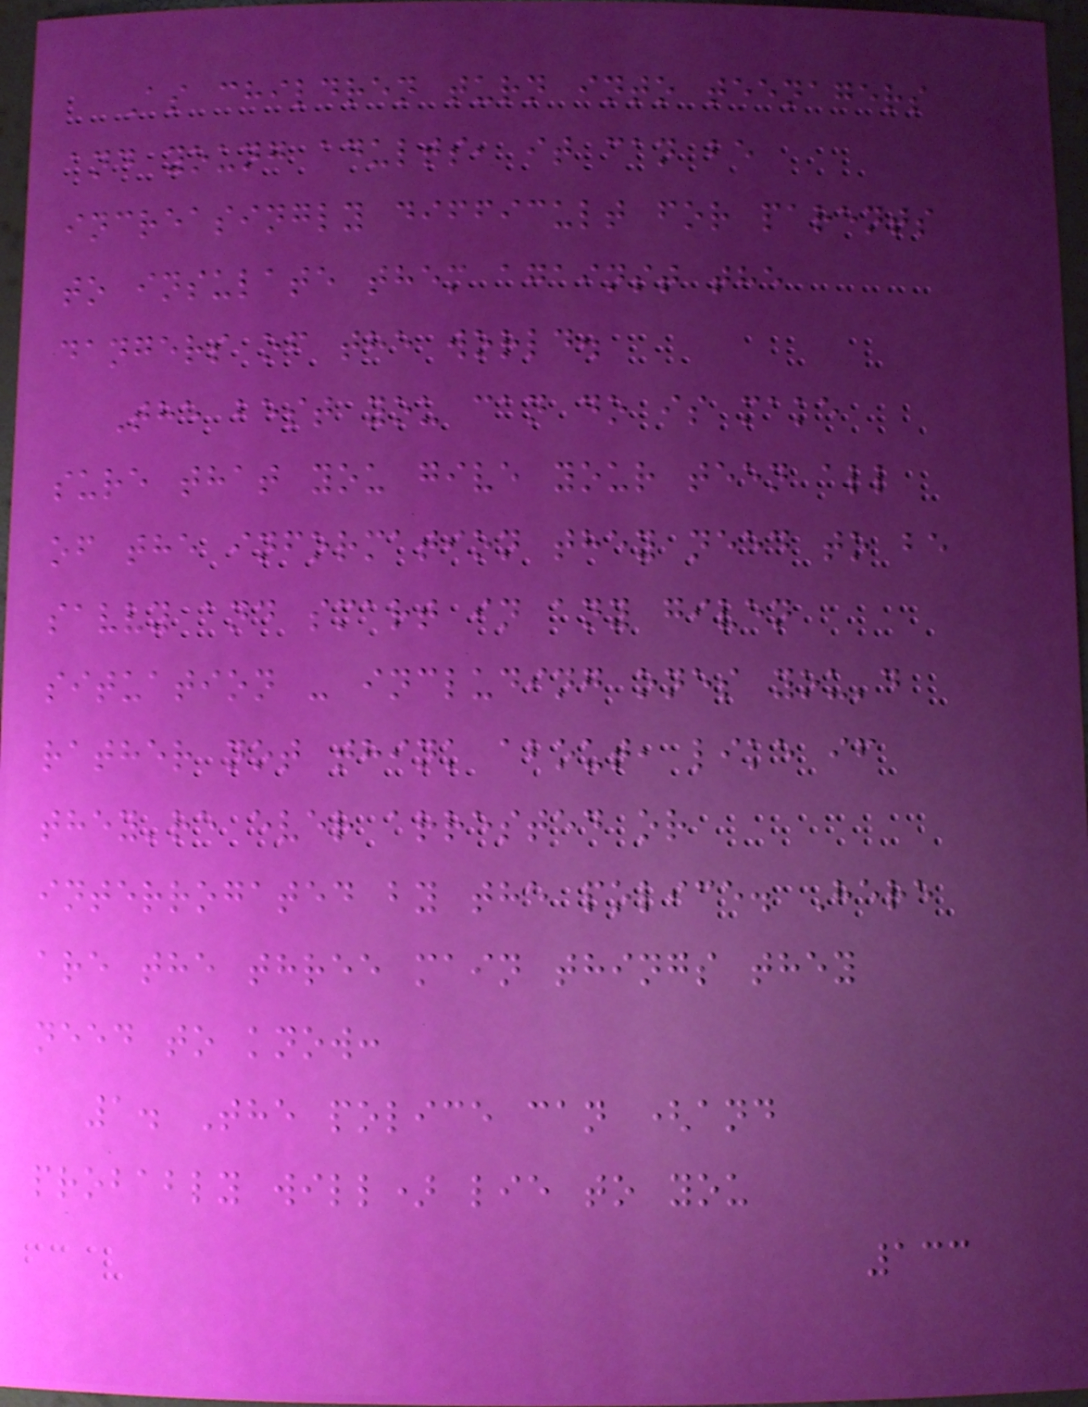As children turn into teenagers
and young adults, it can be
increasingly difficult for parents
to insulate them against the
dangers of the world.
The best you can do is make
sure that you give your teen all
of the information they need to be
savvy and smart in any given
situation - including ones you'd
rather not think about, like if
they're ever arrested or
interrogated by the police. Here
are the three main things they
need to know:
1. The police can (and
probably will) lie to you
133
